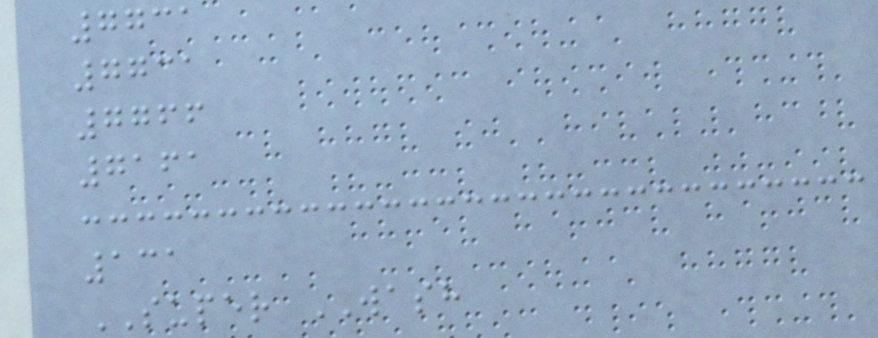7731
7731
7766
7161
131
SUPER WASH
